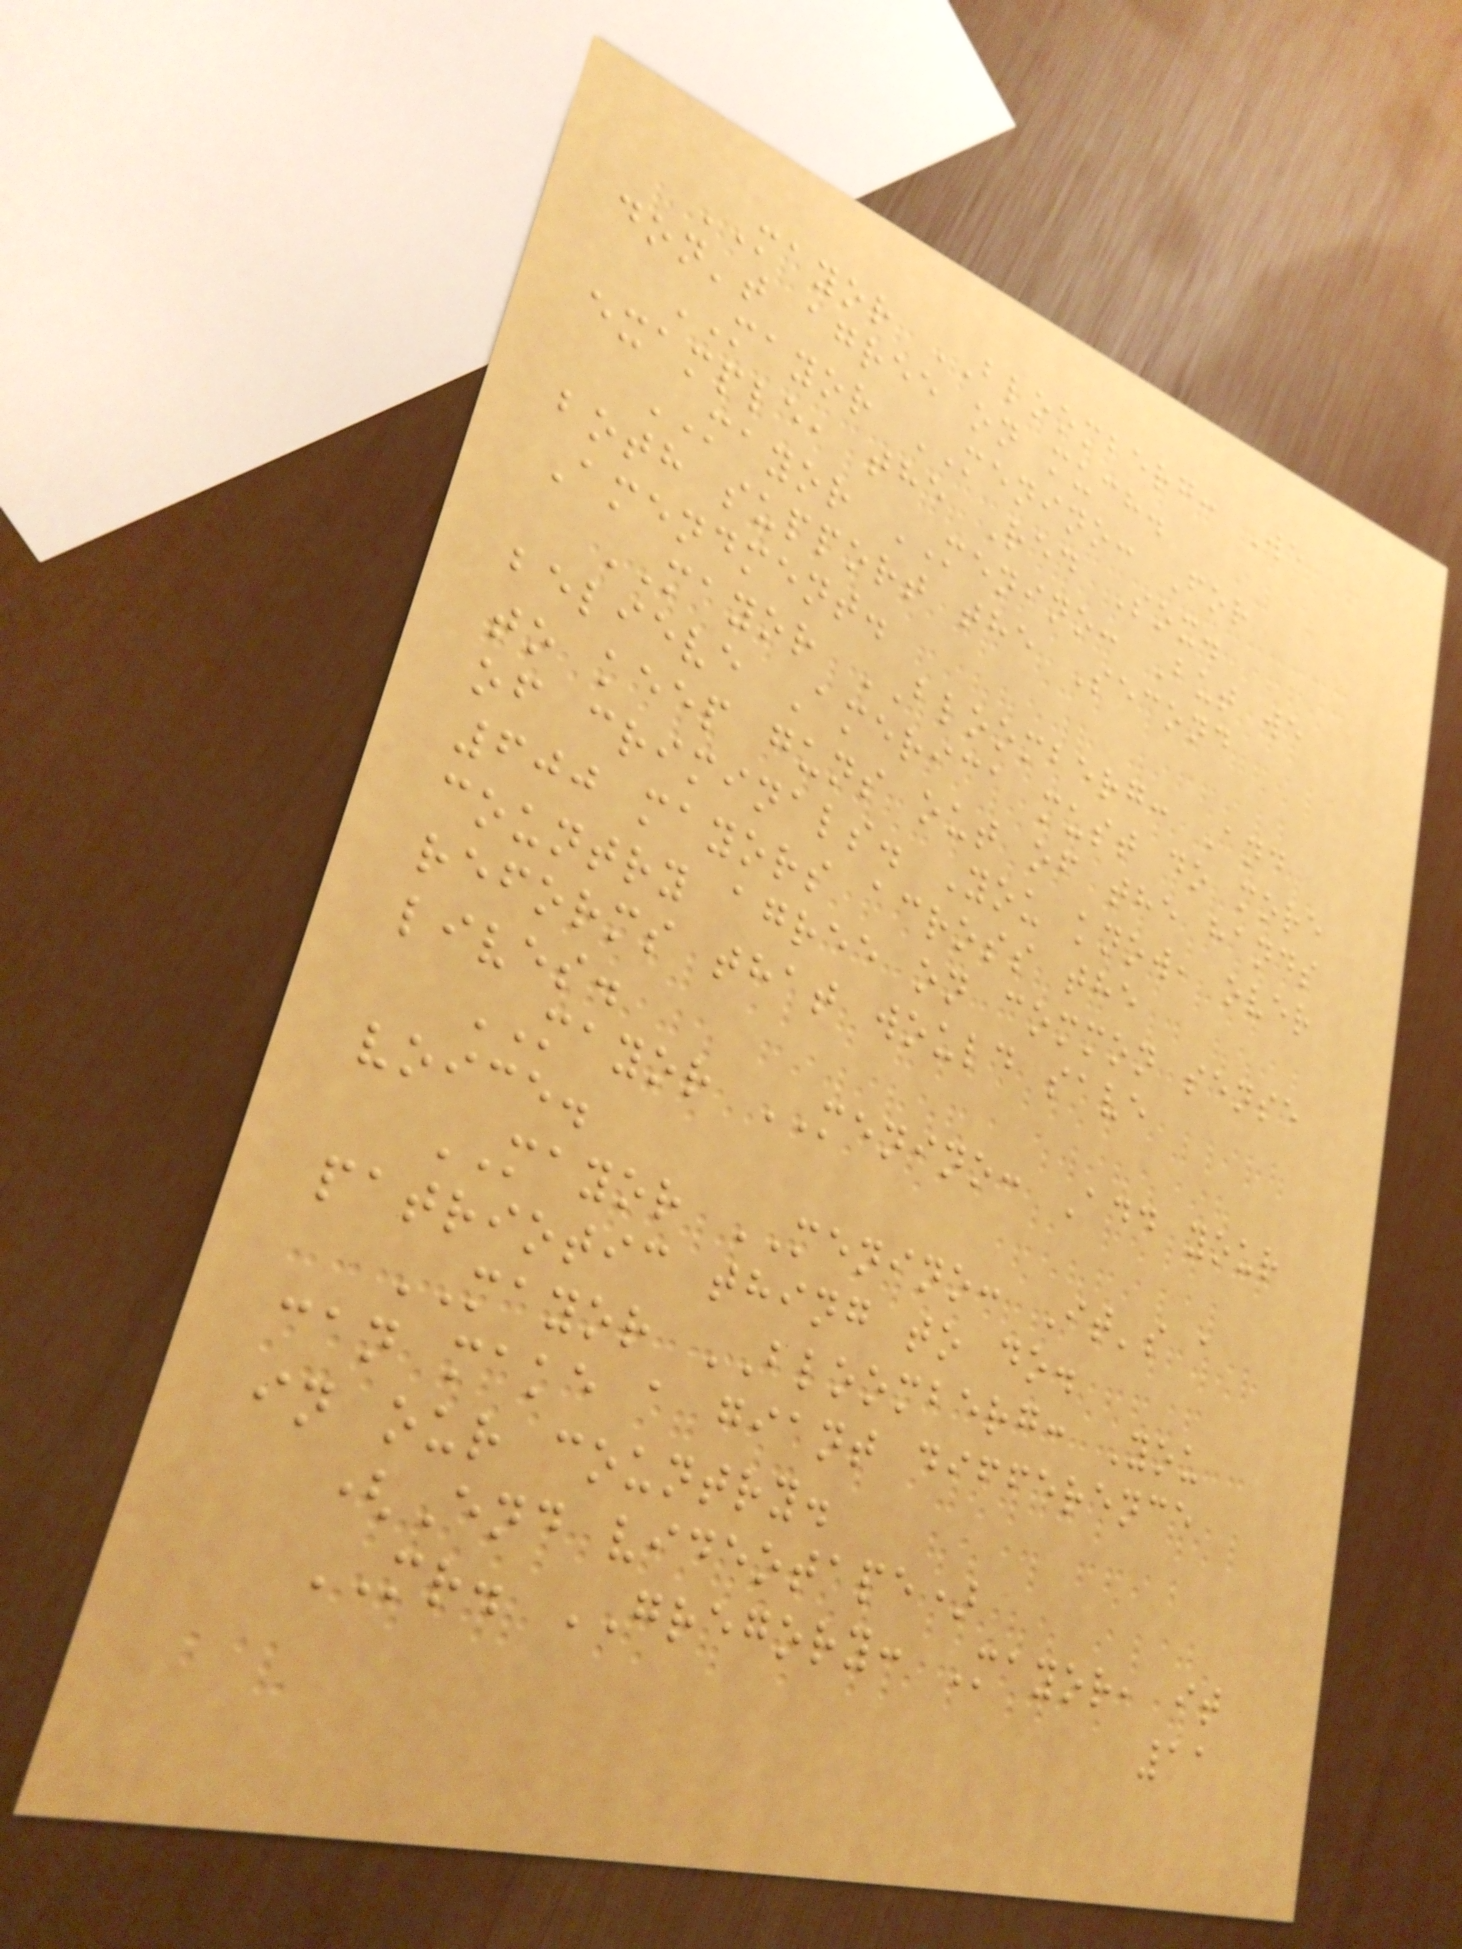MAYOR BLOOMBERG: We
don't agree on much.
MAYOR MENINO: For
example, the Red Sox.
MAYOR MENINO: But we
both support the Second
Amendment.
MAYOR BLOOMBERG: And
believe America must do more
to keep guns out of the hands
of criminals. You know, over
600 mayors across the
country agree on common sense
reforms that would save
lives.
MAYOR MENINO: Add your
voice.
MAYOR MENINO: It's a
patriotic thing to do.
MAYOR BLOOMBERG: You
can make a giant difference
in our country.
(End videotape)
MR. GREGORY: Mayor, it
11
